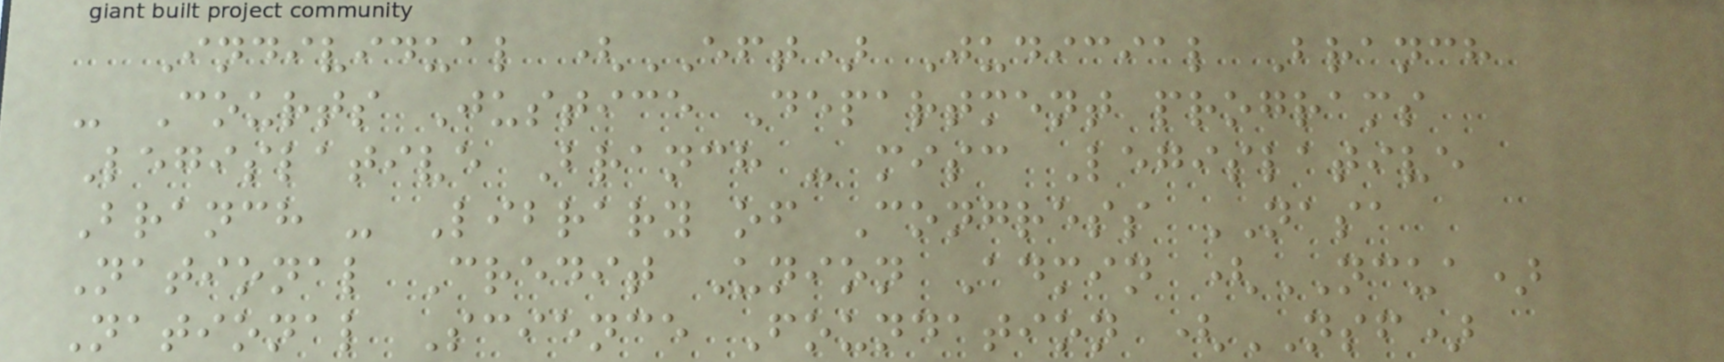Individual (EFT) Judicial Branch
- Courts Justice Department programs
Legislative Branch - misc Legislative
Branch - Library of Congress NASA
National Credit Union Admin (NCUA)
National Science Foundation (NSF)
